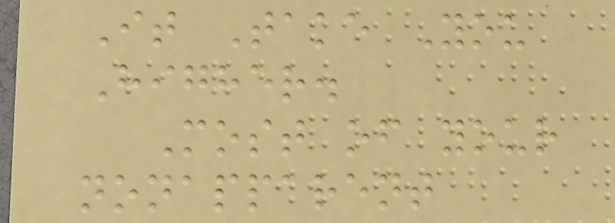It Take You
Higher.
Most of your
nonapparent
